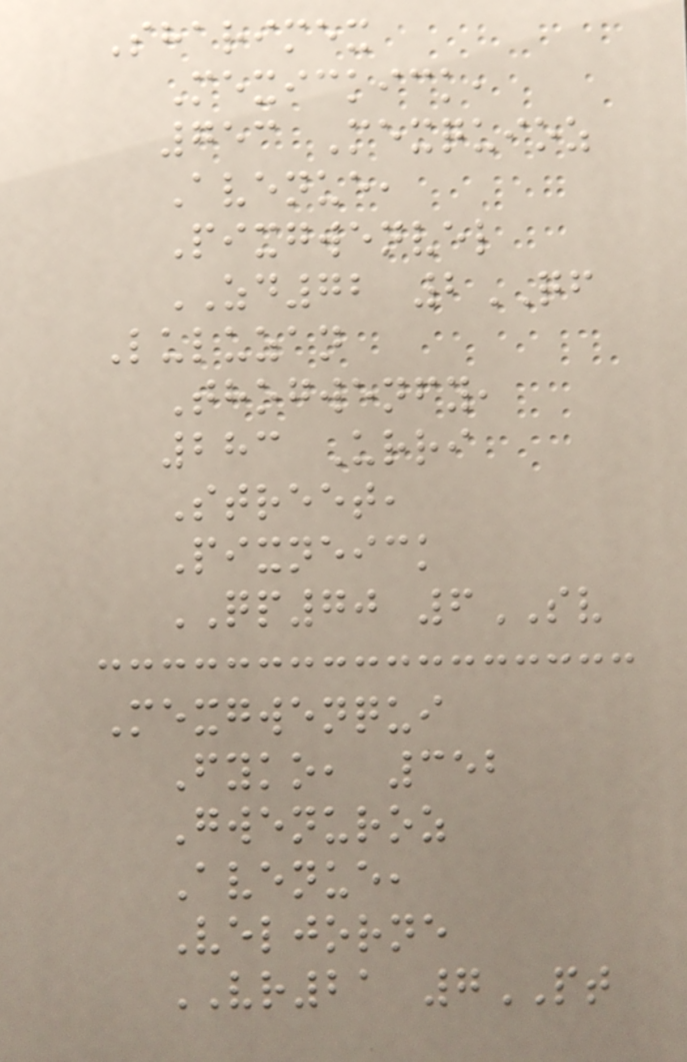Sharimex
Mexickick,
753 Mexquioz
Avenue,
Pixgwenvel
ZD72 2QF
Luluzan
Thogwenfy,
283 Urri
Street,
Pixneick
QP70 6SV
Mexgwenqui
Fyko, 352
Gwenuroz
Avenue,
Veljorne
VR21 7PT
